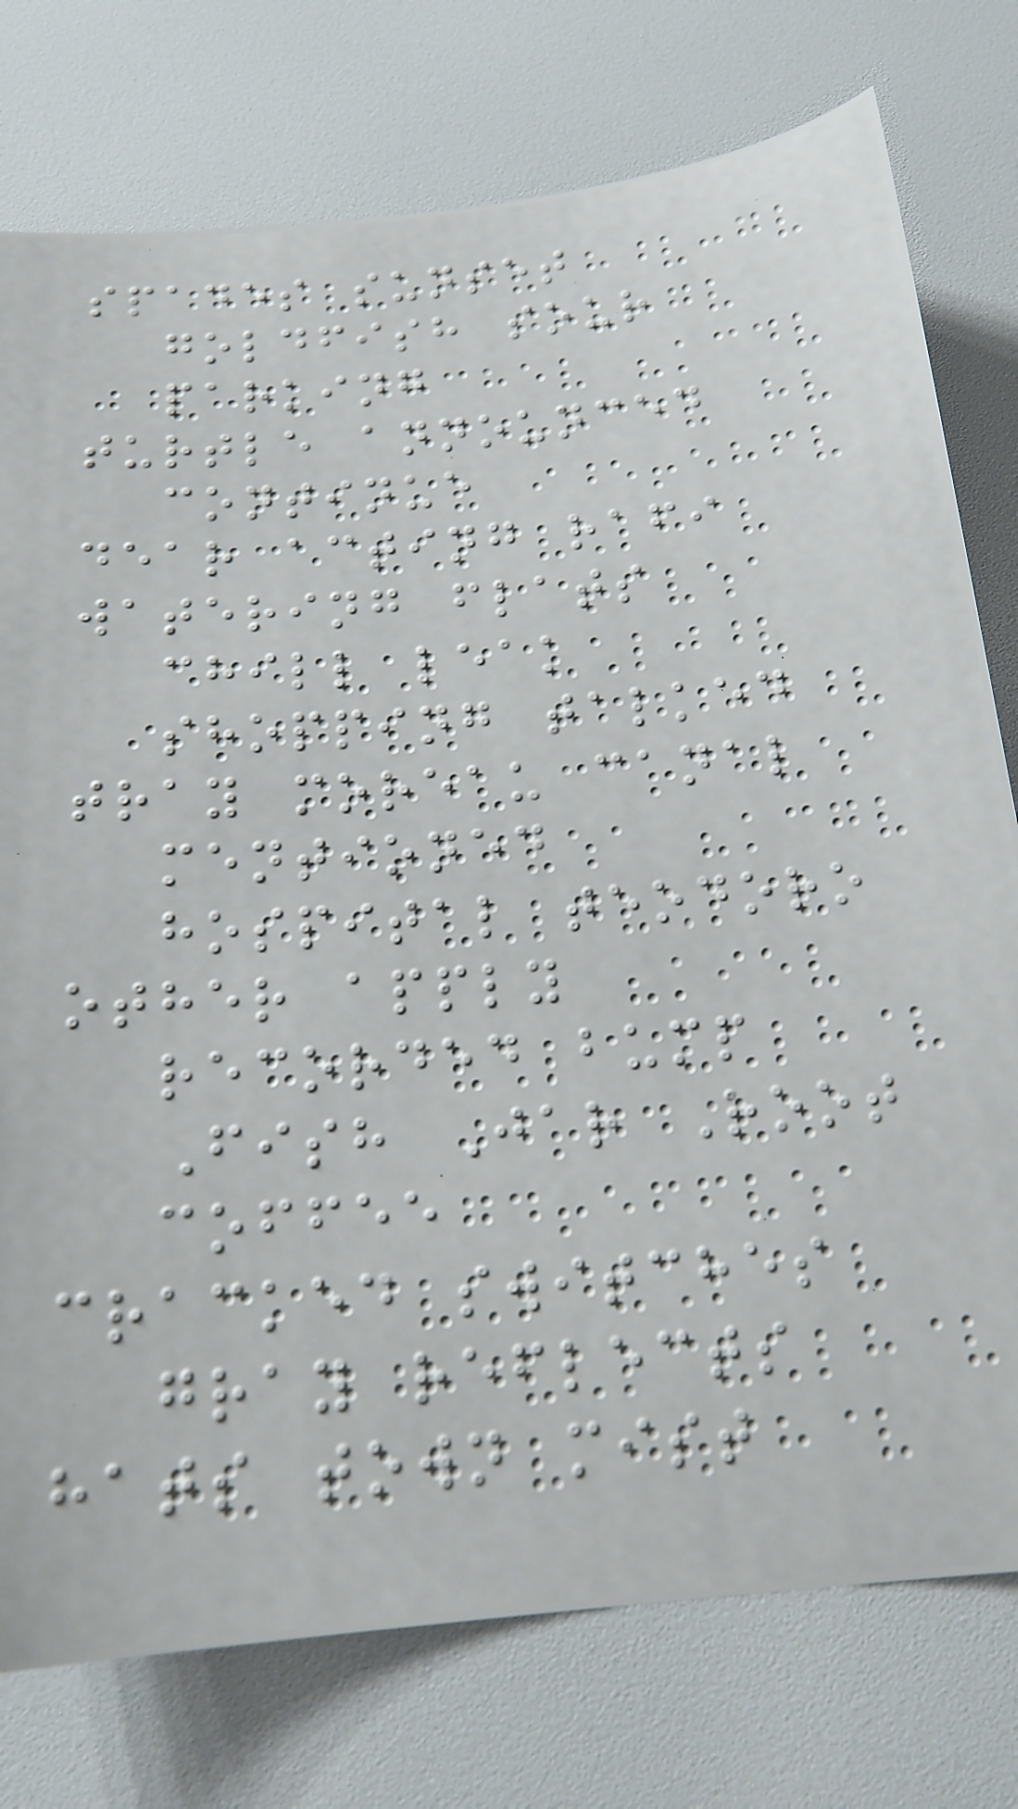spades sunset
goldfish sour
parking
turtle announced
continue
dear acting rafi
watering flats
chill leak
shopping talked
tray moreau canal
mentioned
hospital teodoro
other apply
recorded bump
Fish Jar Root
coffee
cracked switches
gray reflects
hats town mist
